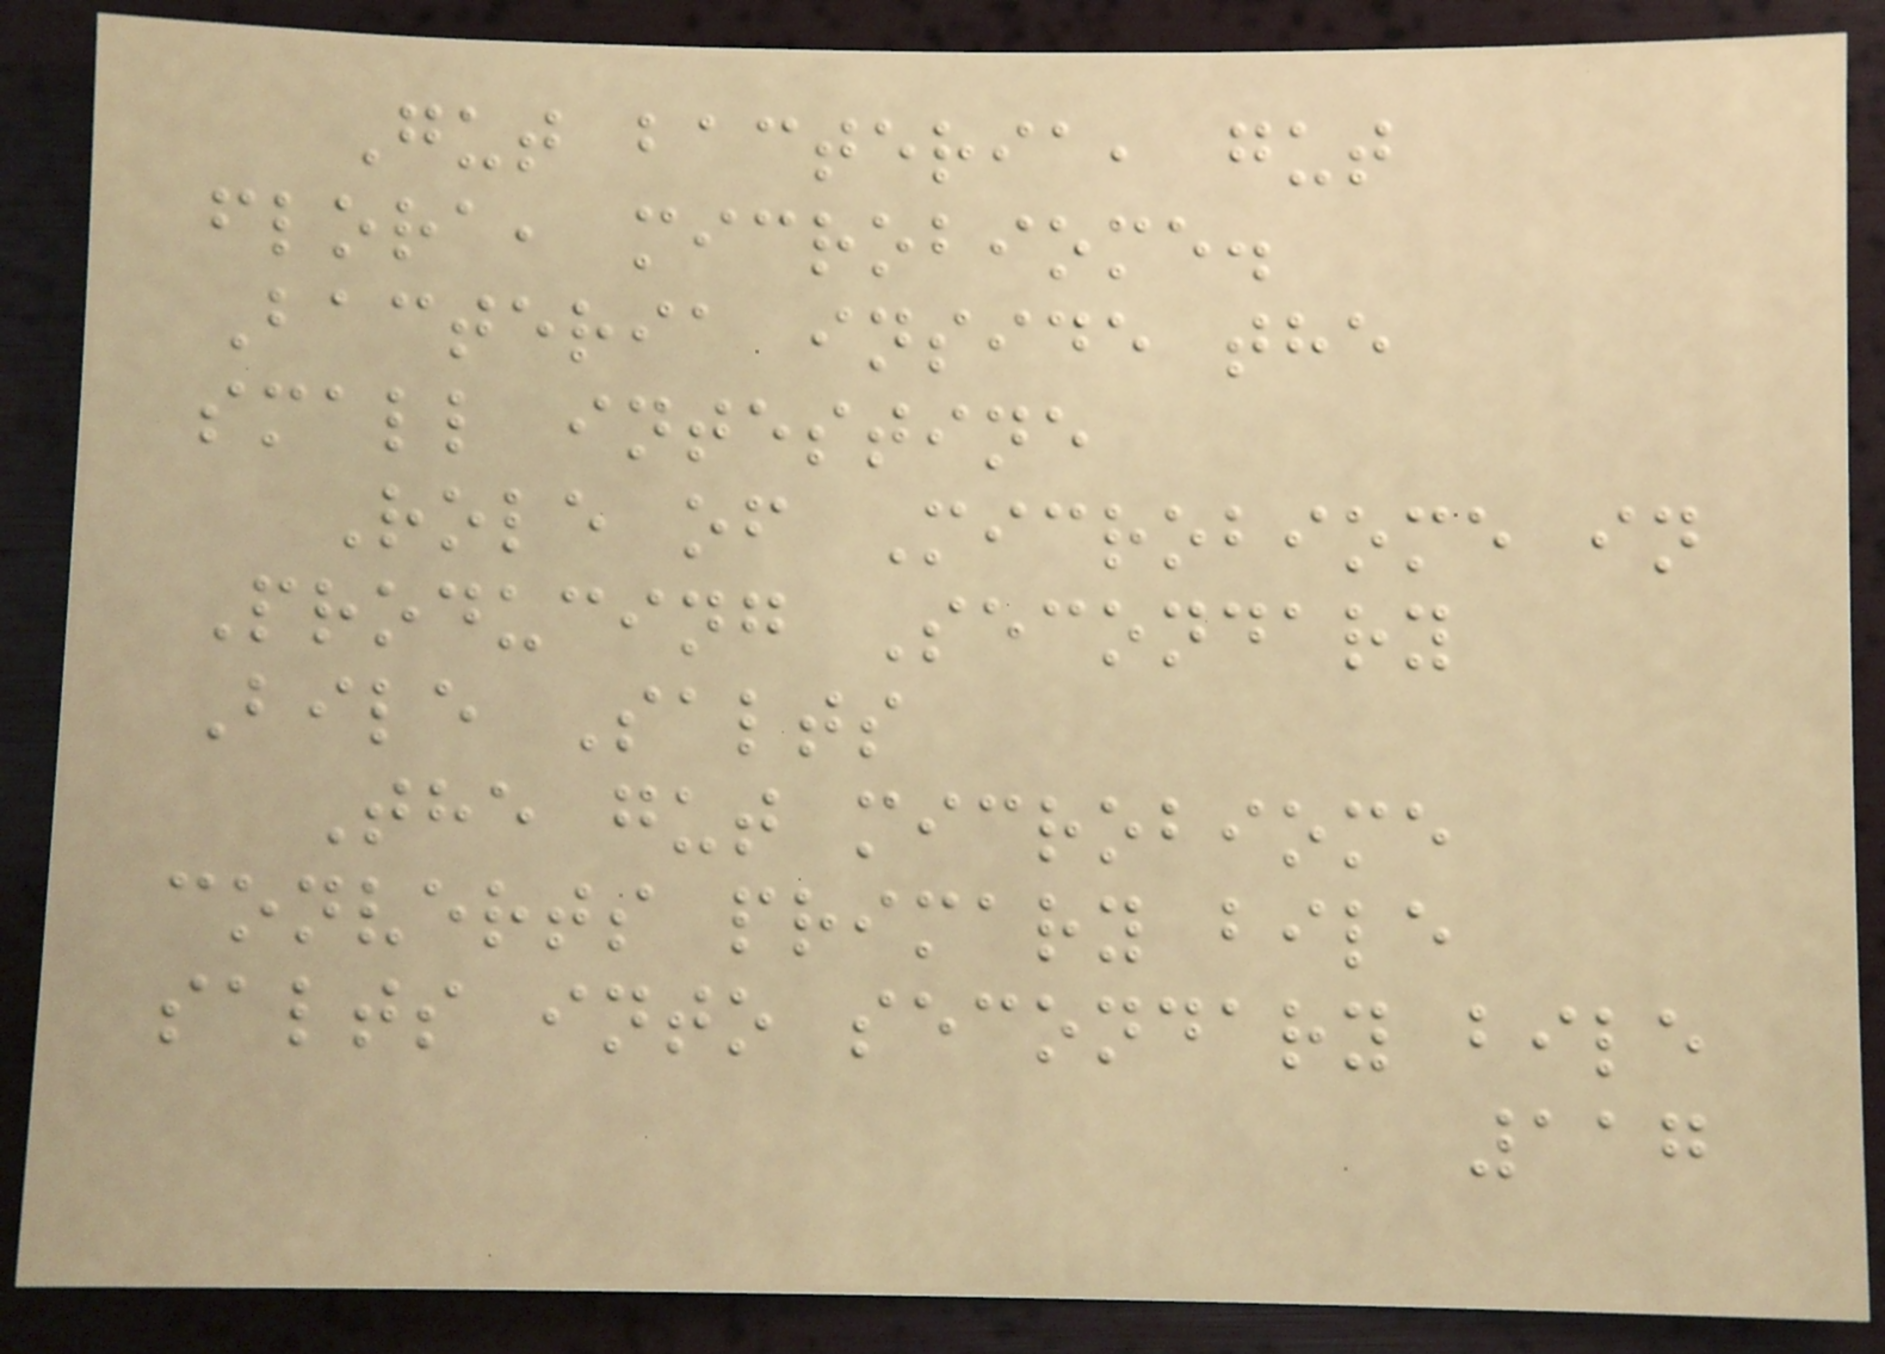Gut bacteria, gut
flora, microbiome.
Bacteria inside the
small intestine
Role of Microbiome in
Producing Secondary
Bile Salts
The gut microbiome
converts primary bile
salts into secondary bile
117
